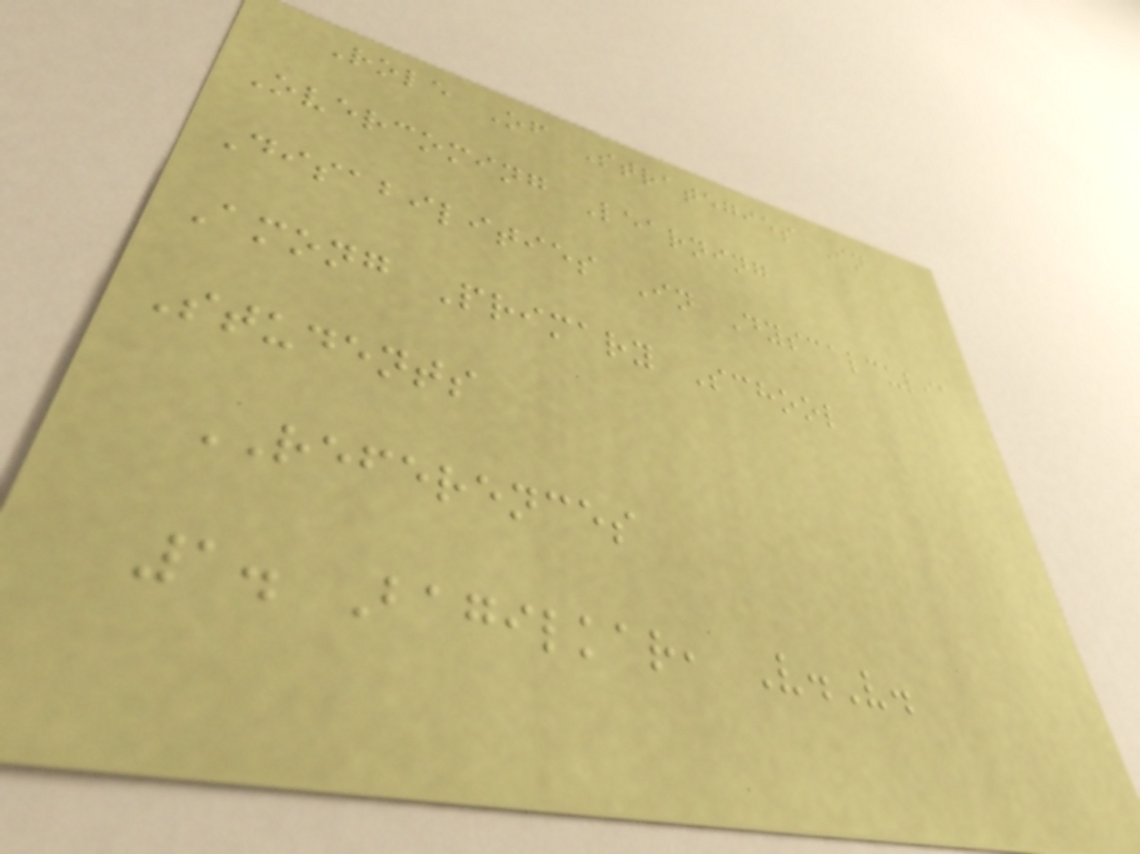Role Of Strategies In
Overcoming Learning
Disabilities In Dyscalculia
Among Primary School
Students
REFERENCES
1. Bagilkar, V.V.
